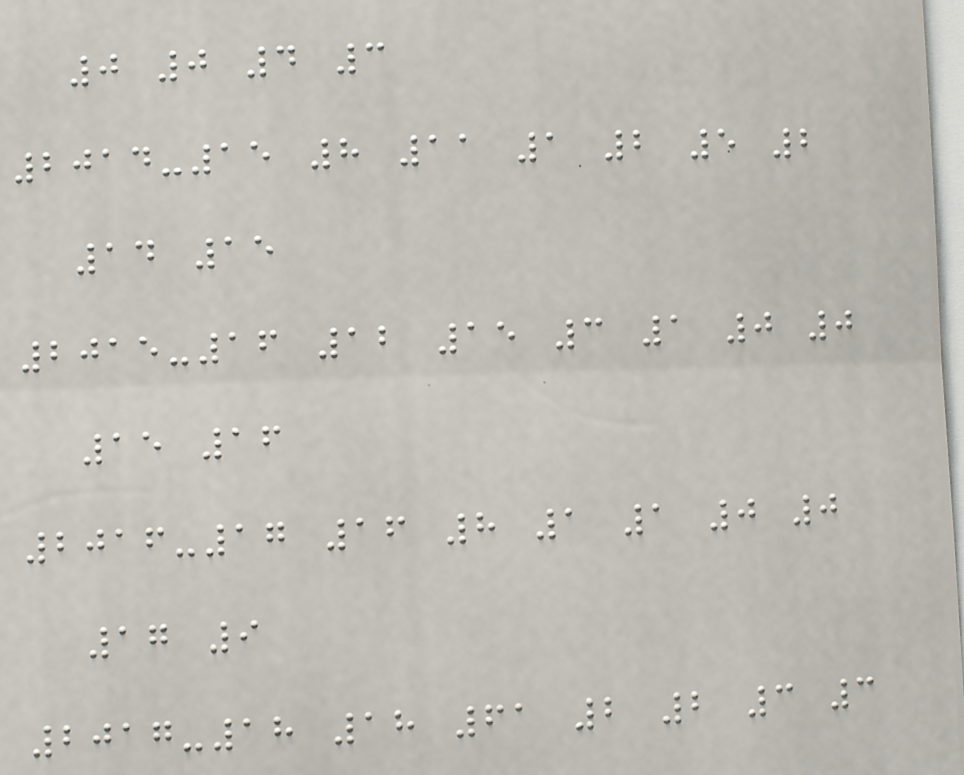0 0 4 3
2014-15 8 11 1 2 5 2
14 15
2015-16 12 15 3 1 0 0
15 16
2016-17 16 8 1 1 0 0
17 9
2017-18 18 61 2 2 3 3
